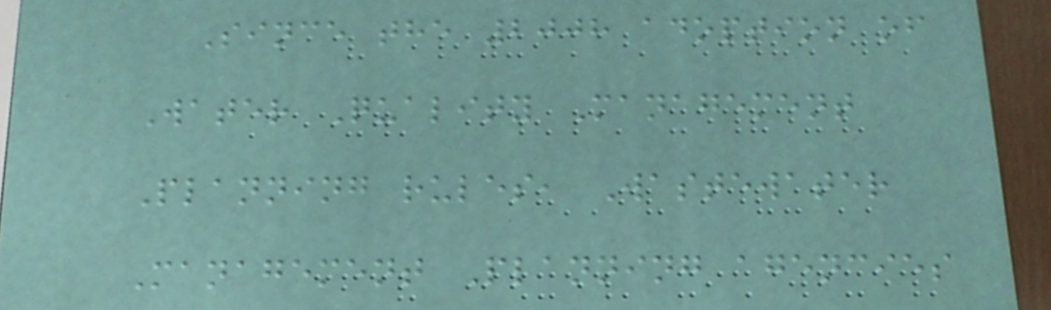Since the 2008 adoption of
Water Quality Management
Planning rules, Wastewater
Management Planning agencies
